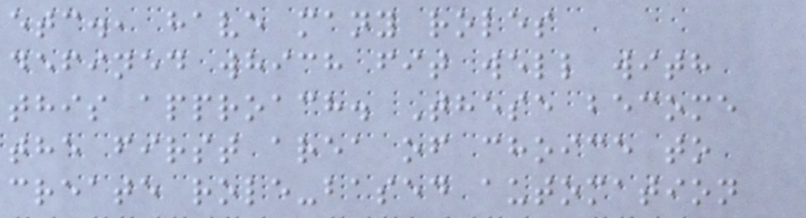etc., have many roles
defined which fit well with
this approach. These become
the first area of choice to
create role-based automation
